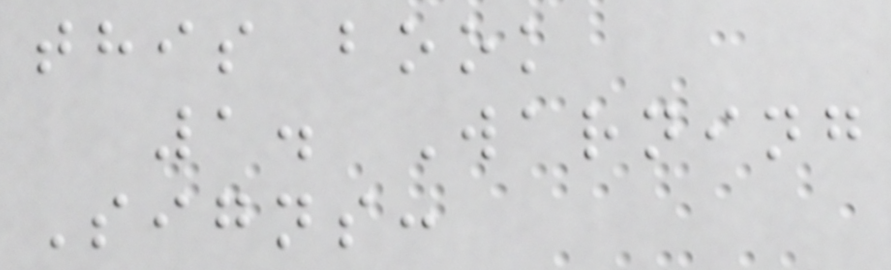this book
1. Warning
Signs:
